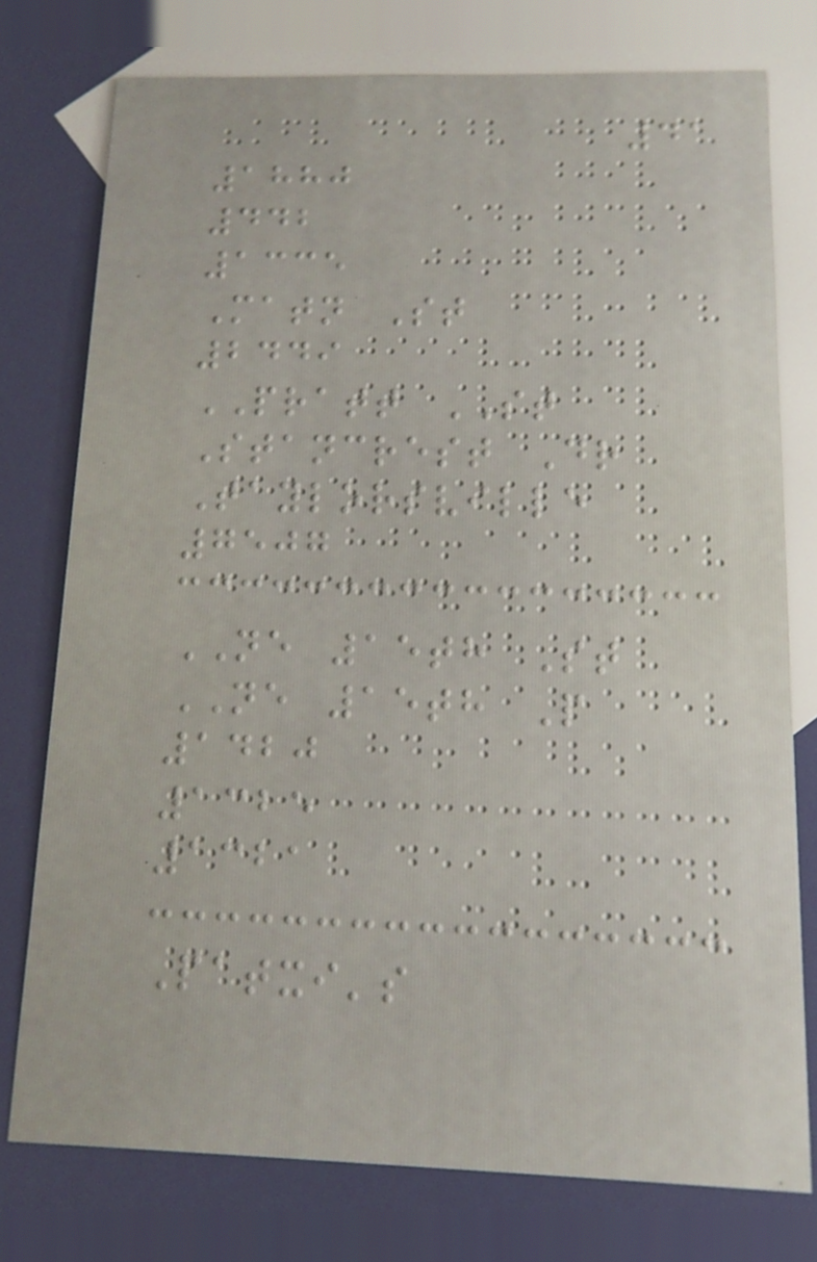41
1880
442
1335
Matn St
2449
PRATT ST
Stancrest Dr
Taylorsville
7507
NE 15th St
NE 15th P
1420
1325
1321
Patxi's
